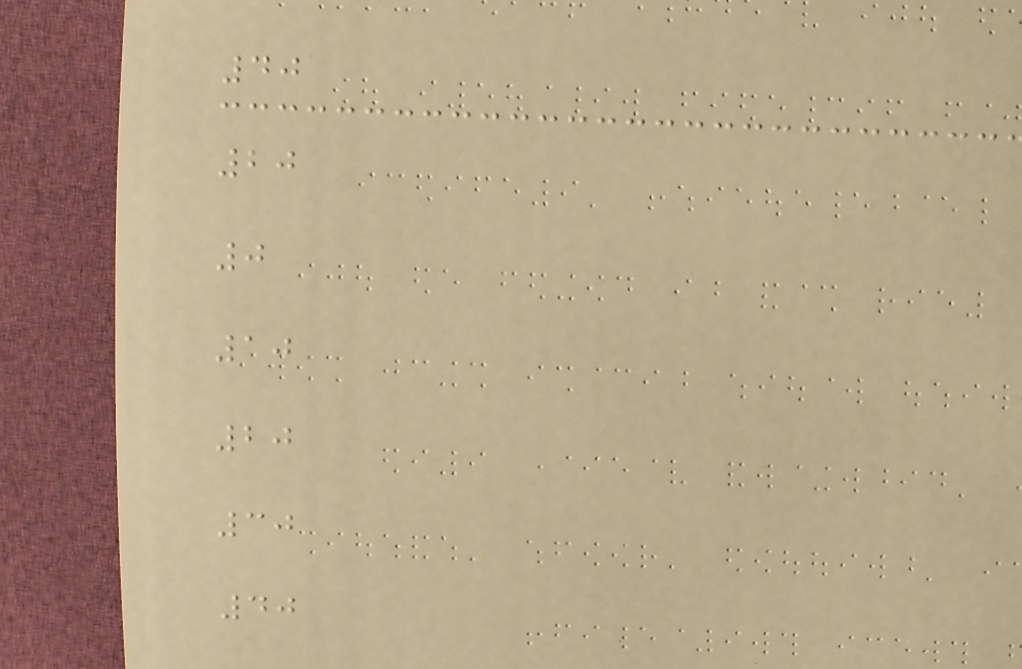40
20
0
10
20
30
40
